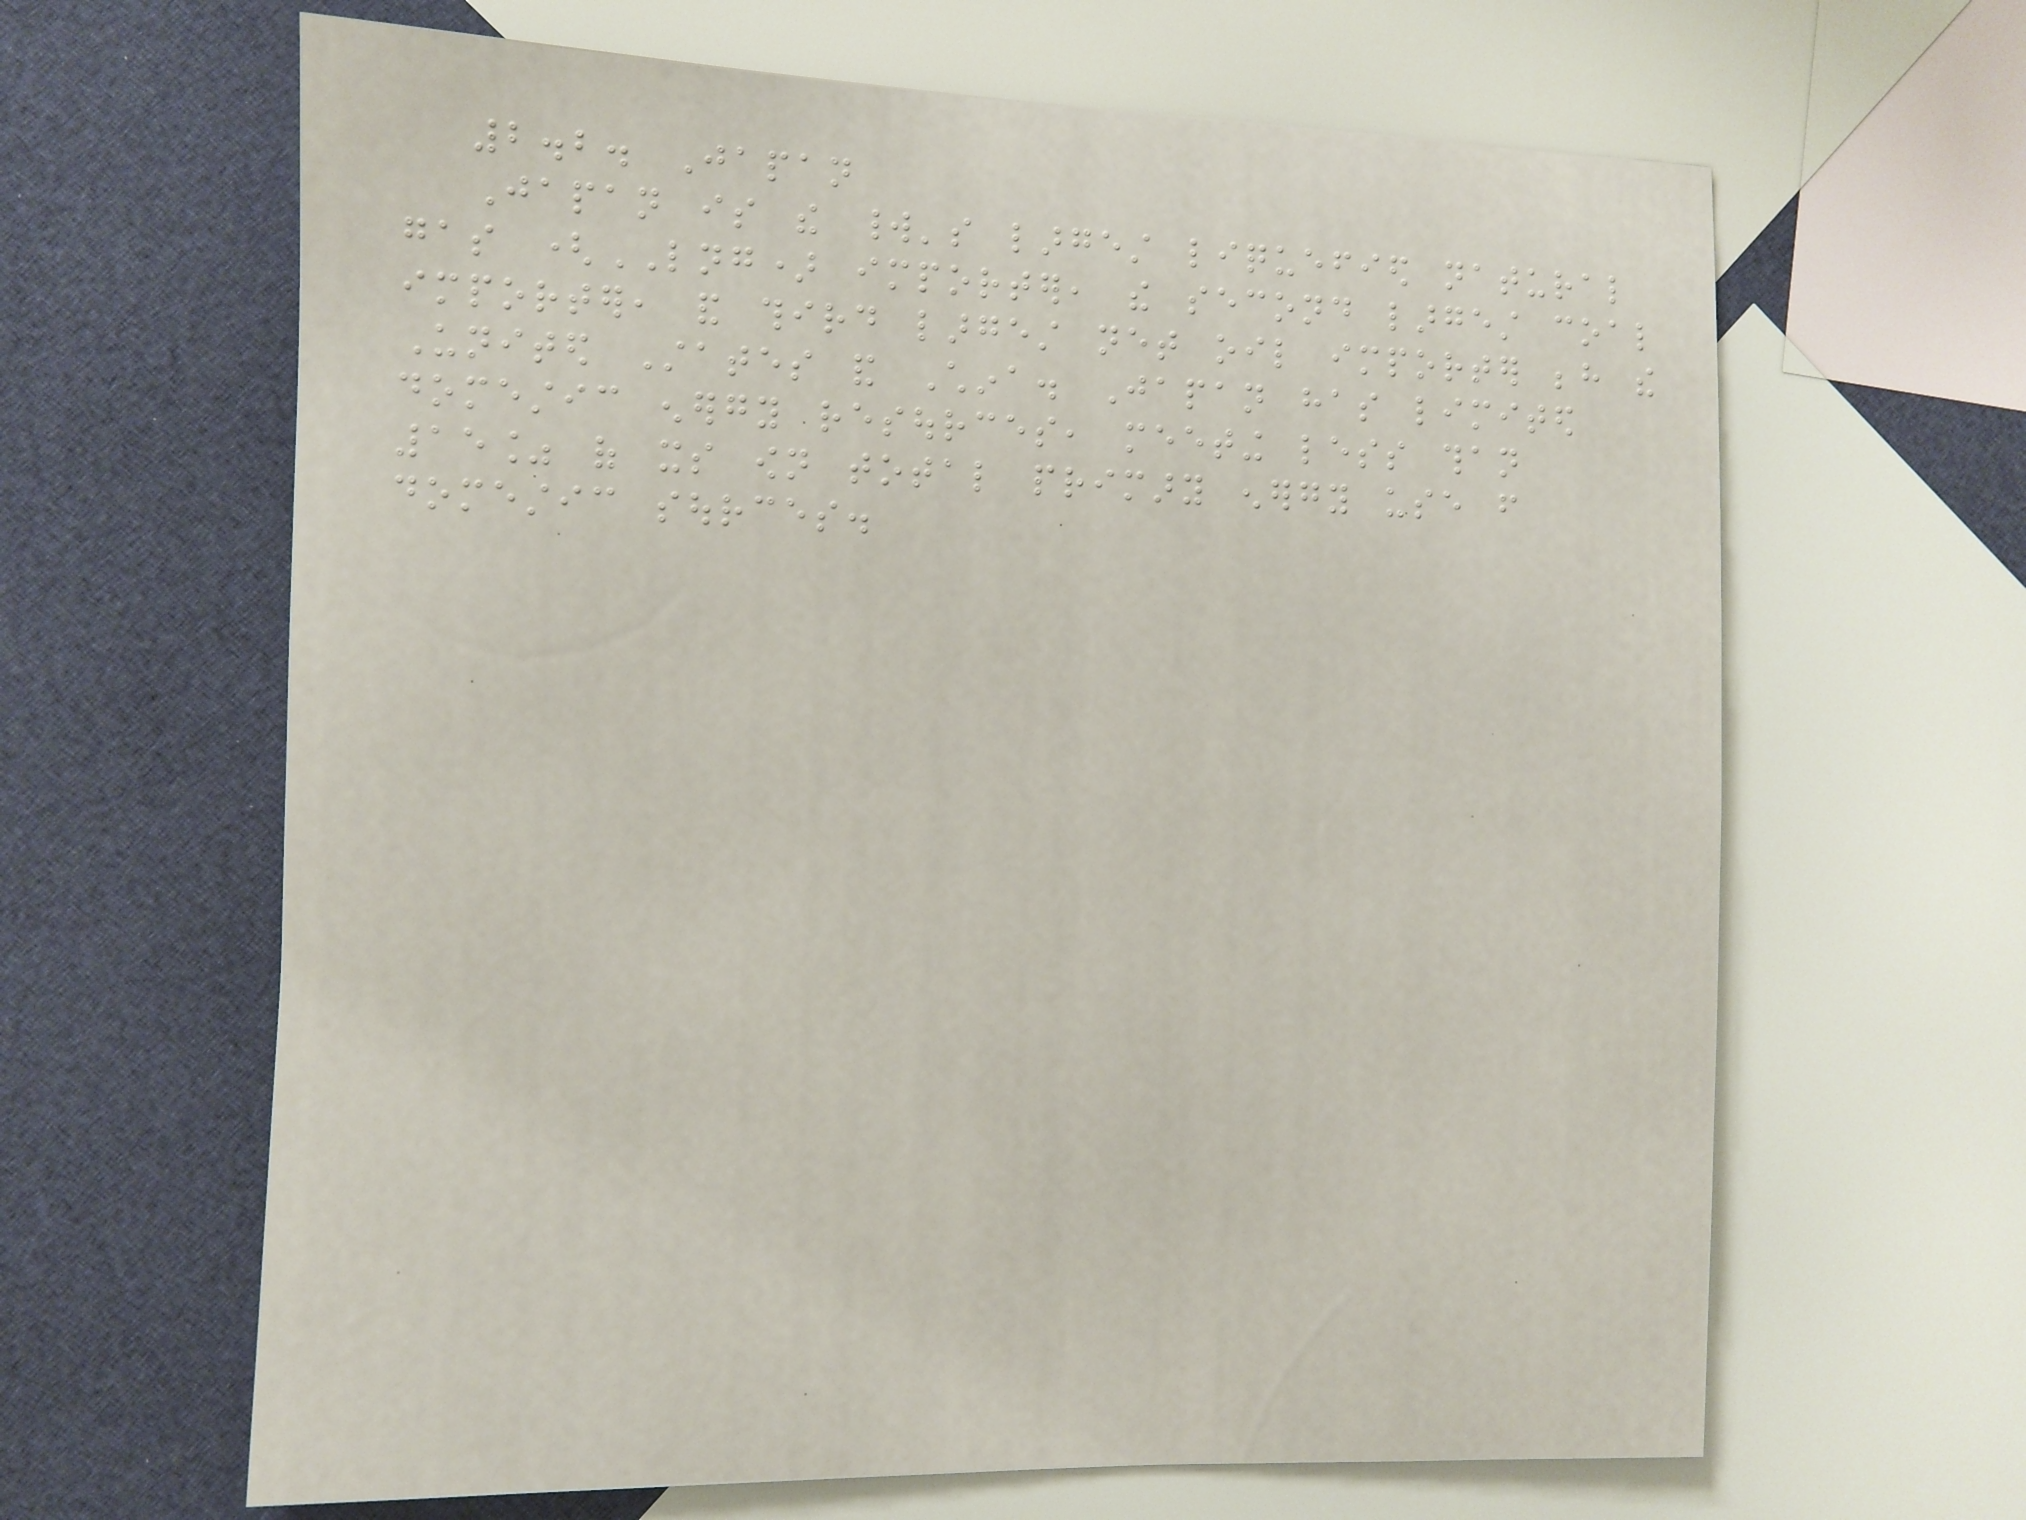2.2. Japan
Japan is the world's largest liquefied natural
gas (LNG) importer, the second largest coal
importer, and third largest net oil importer behind the
United States and China. Japan has limited
domestic energy resources, meeting less than
15% of its own total primary energy use from
domestic sources.
